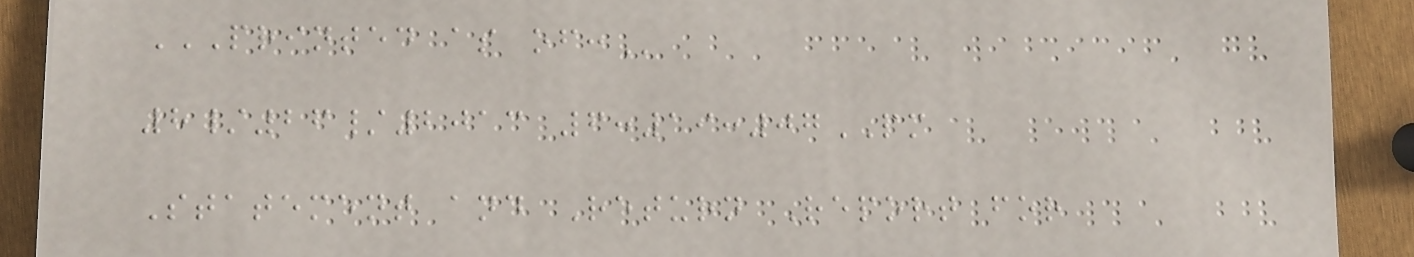PRINTED AS OF:
8/26/2013 6:19:07PM
Statement and Return Report for
